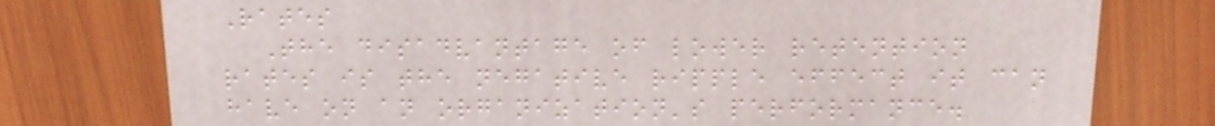Rates
The disadvantage of lower retention
rates is the negative ripple effect it can
have on an organization's performance.
